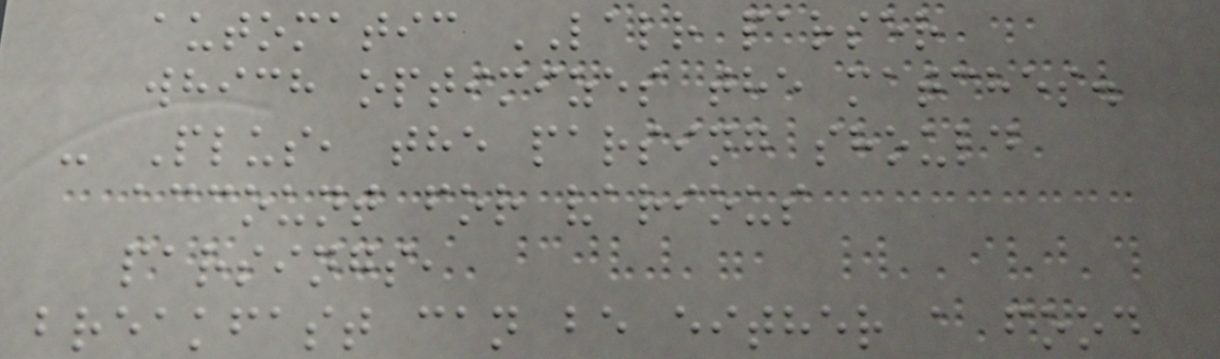automatic LALR parser
which optimizes the matches.
- Plus, the parsing should
account for various
parsings,
breakfast can be either a food
